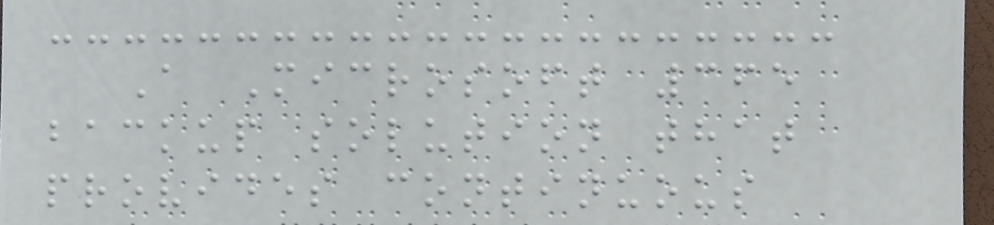A Microsoft 365
backup solution that
provides continuous
